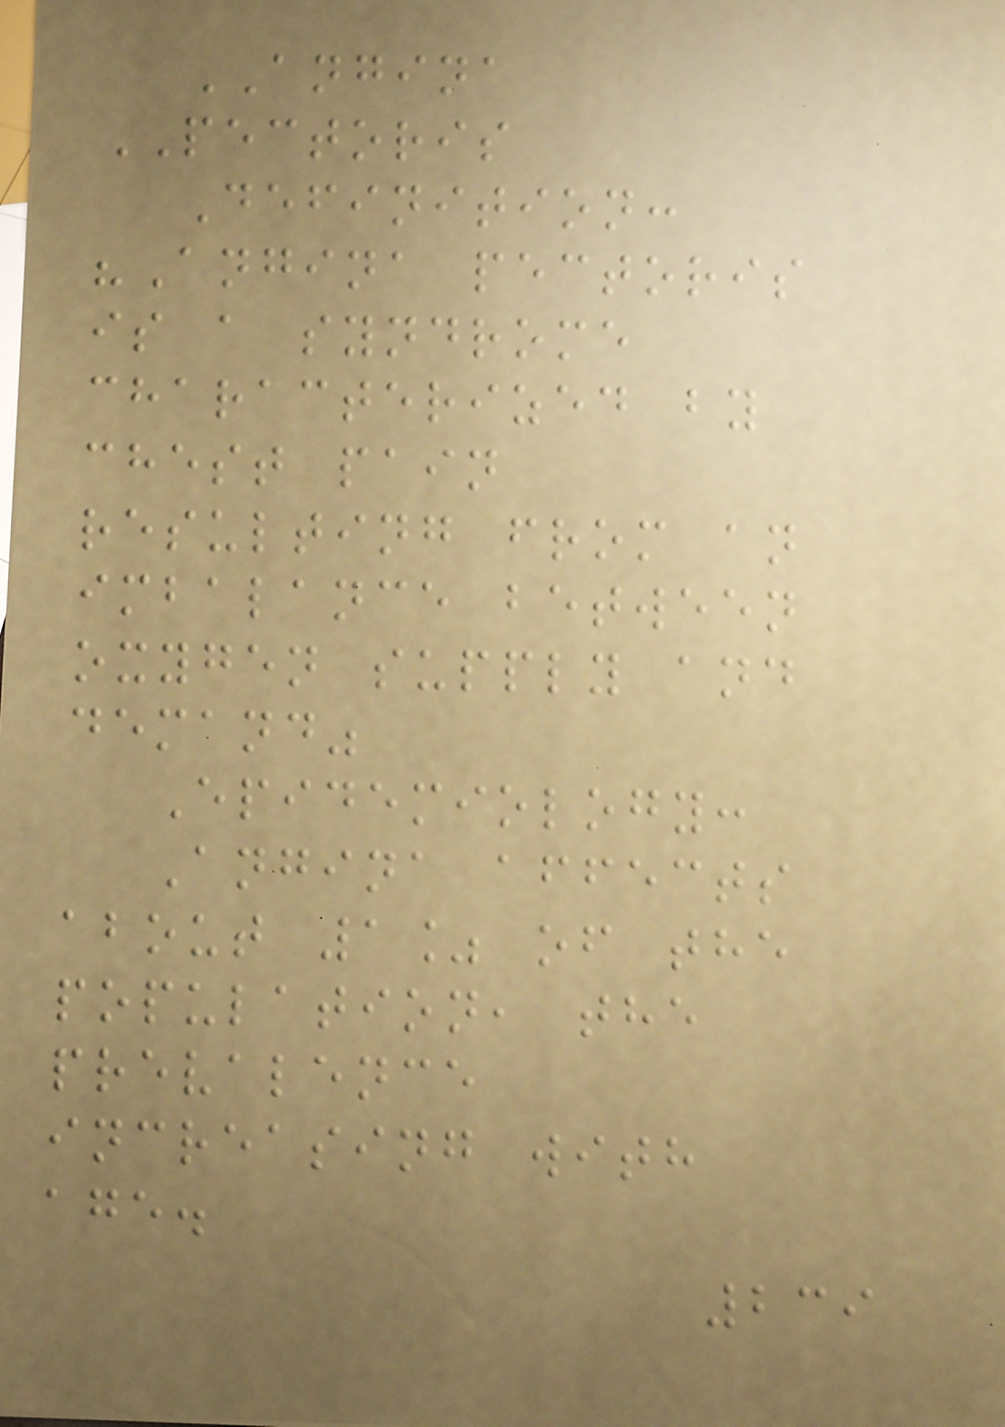ANGINA
PECTORIS
Definition:
"Angina pectoris
is a syndrome
characterized by
chest pain
resulting from an
imbalance between
oxygen supply and
demand"
Epidemiology:
Angina affects
about 1% of the
population, the
prevalence
increasing with
age.
239
